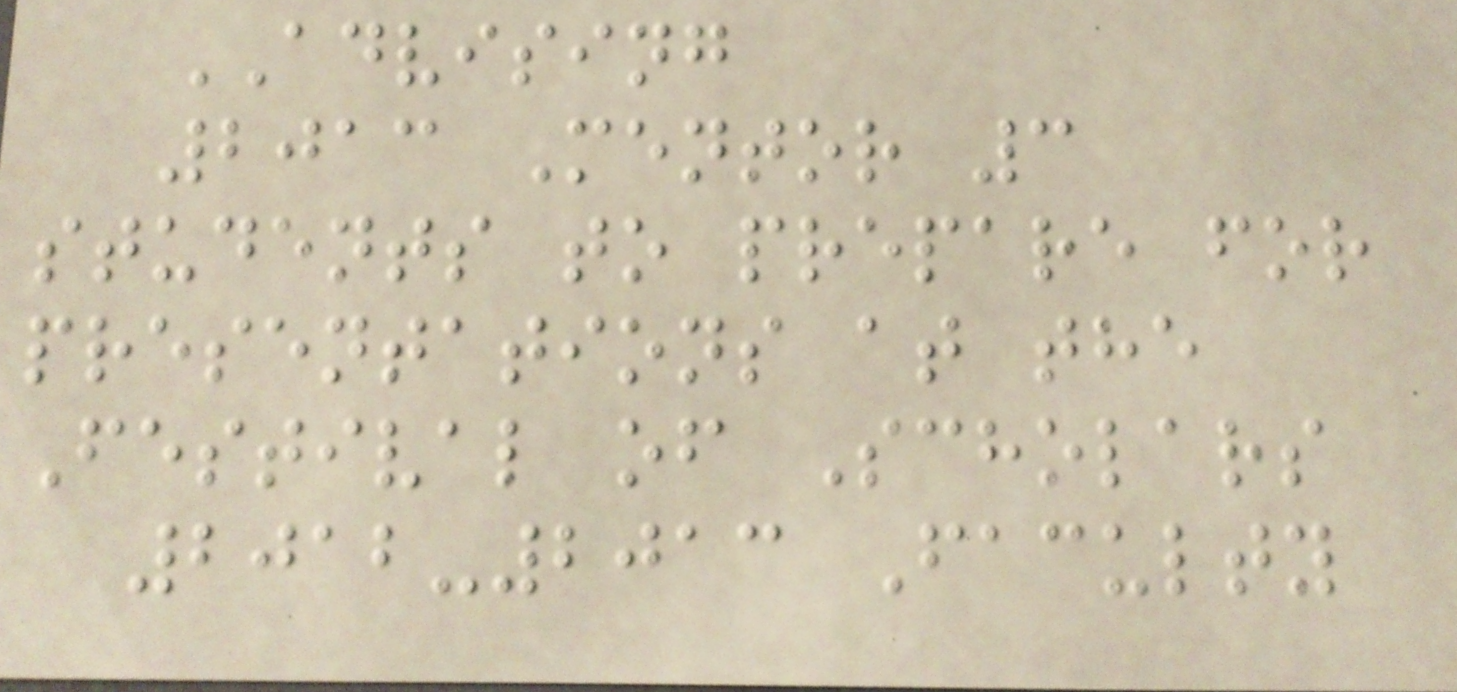ADVISING
2013 Mentor 3
students to prepare for
presentations at the
Festival of Scholars
2012-2013 Faculty
